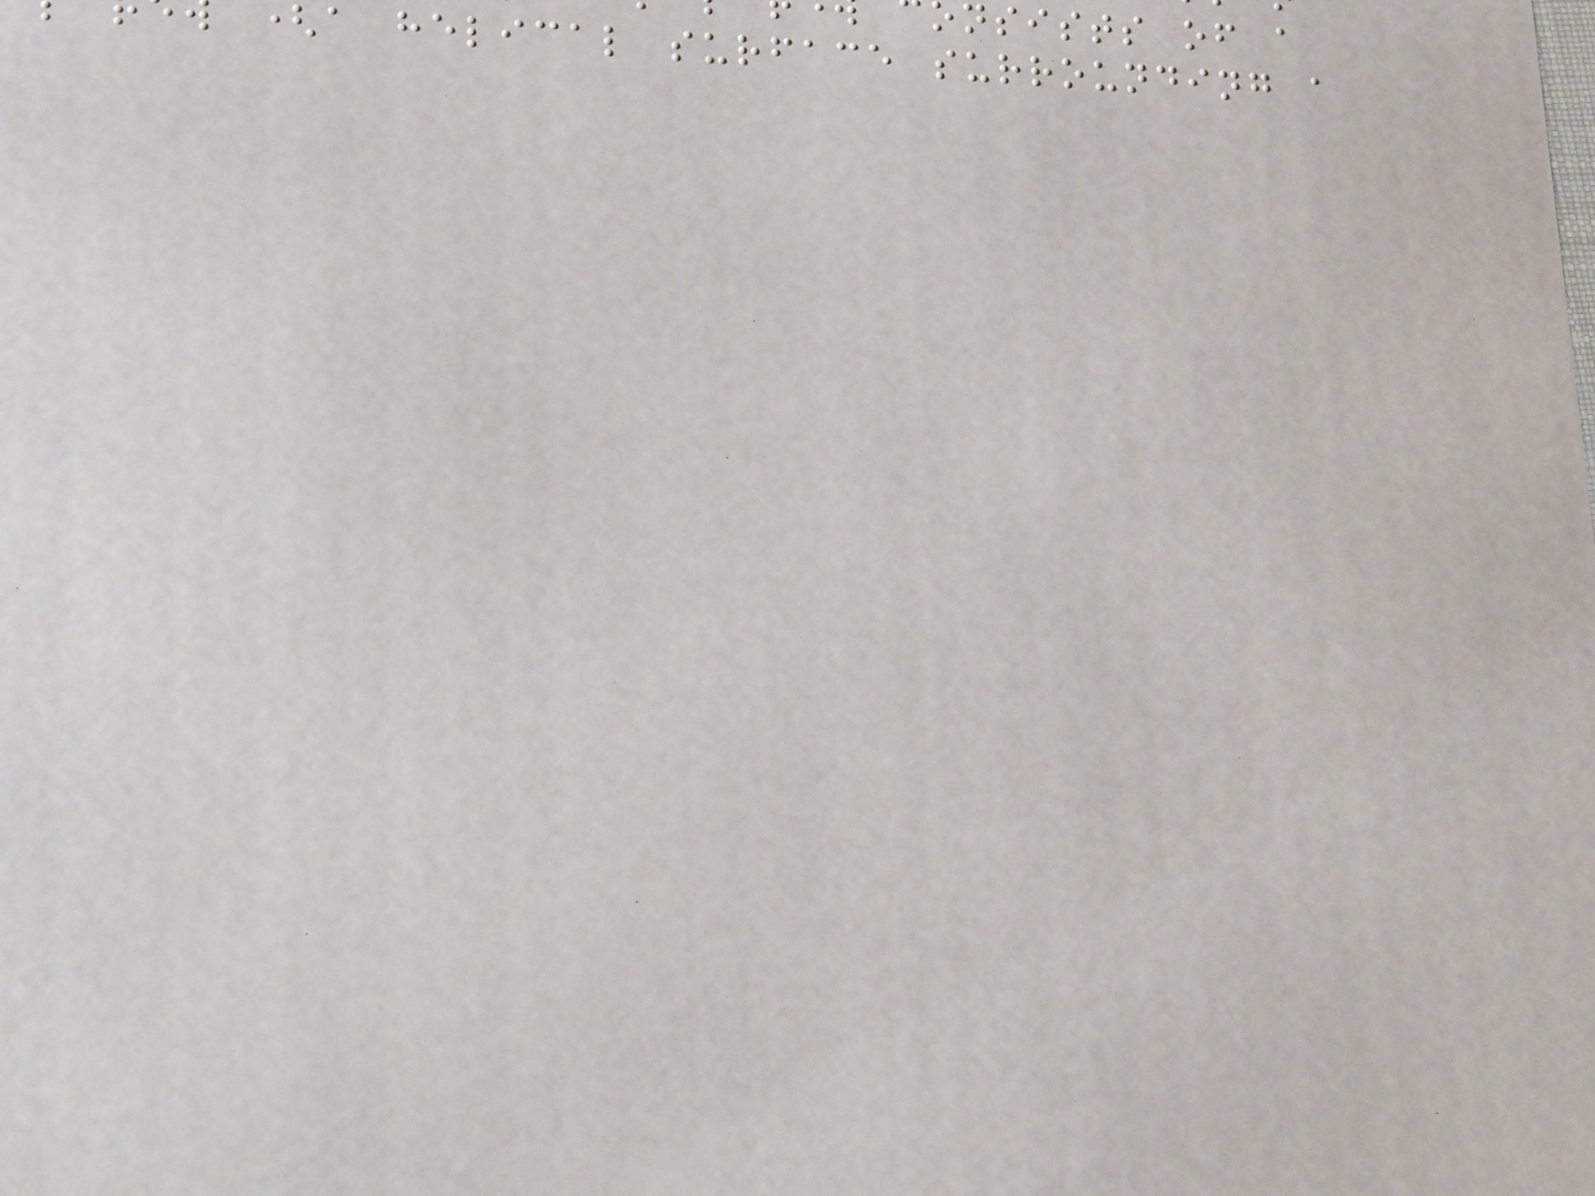nsists of a
(a helical surface surrounding a
